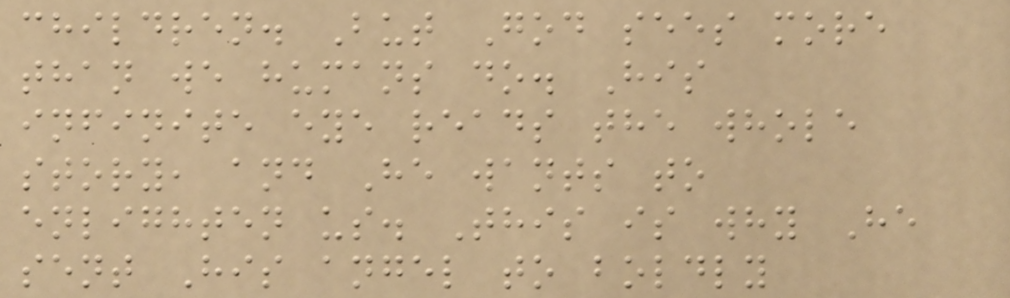children. But God sees more
than we humans do. His
infinite eye reads the whole
story, and He wants to
enlighten us. This is why He
sent His angel to boldly
